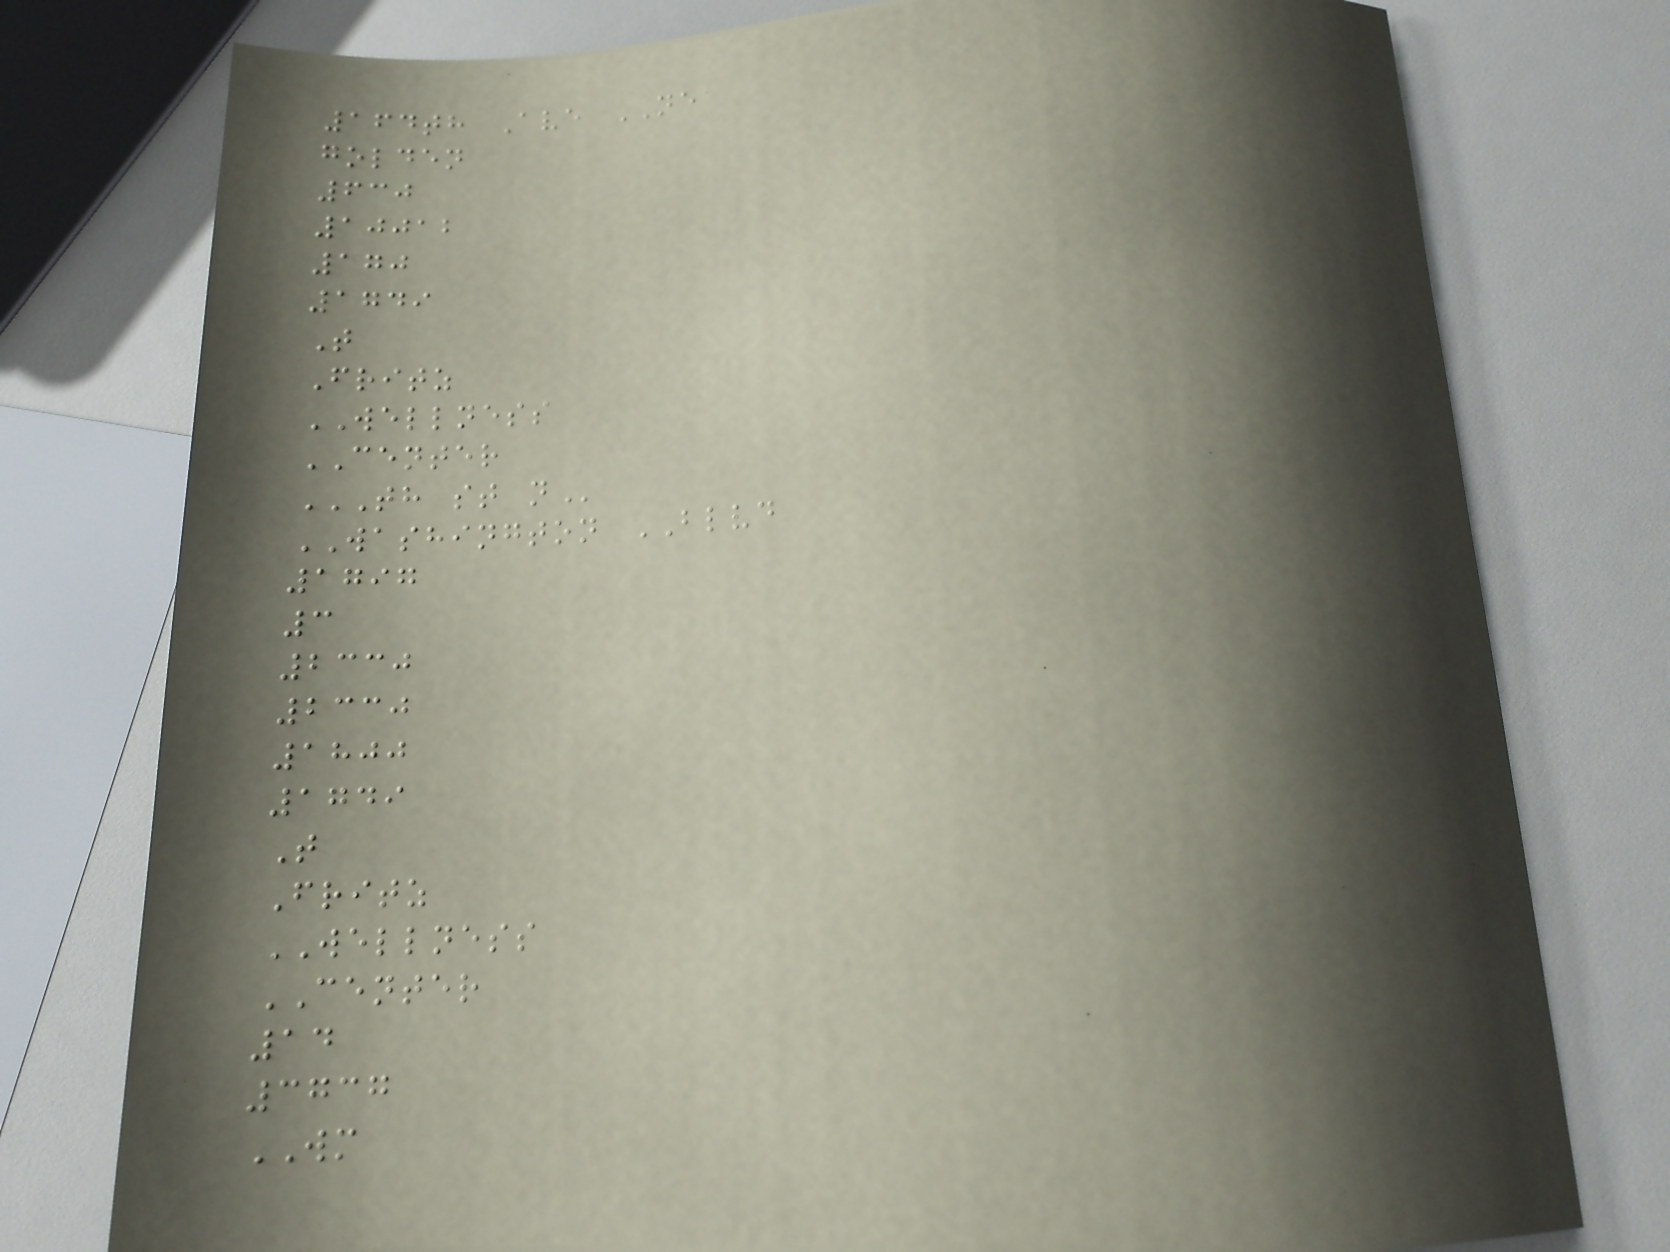164th Ave NE
golden
630
10012
170
1749
T
Fritz
WELLNESS
CENTER
TH ST N
WASHINGTON BLVD
1797
3
2330
2330
1800
1749
T
Fritz
WELLNESS
CENTER
14
3737
WM
